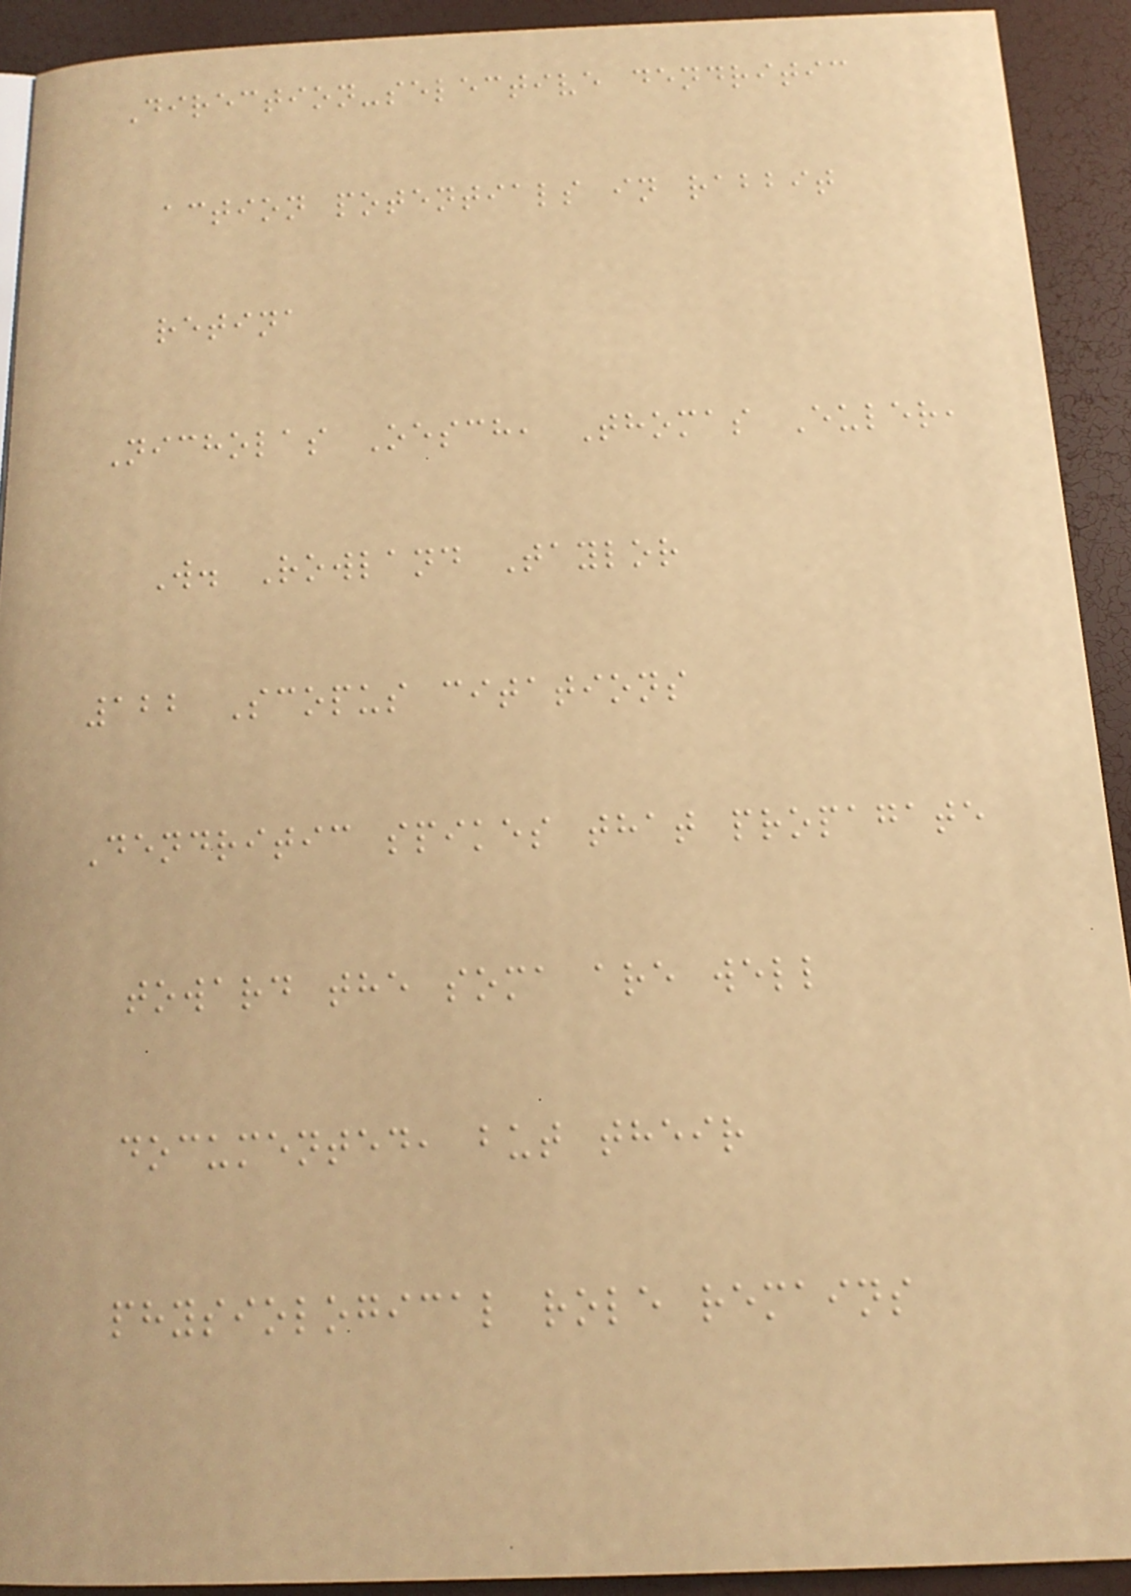Direction-selective dendritic
action potentials in rabbit
retina
Nicholas Oesch, Thomas Euler,
W. Rowland Taylor
122 Scopus citations
Dendritic spikes that propagate
toward the soma are well
documented, but their
physiological role remains
